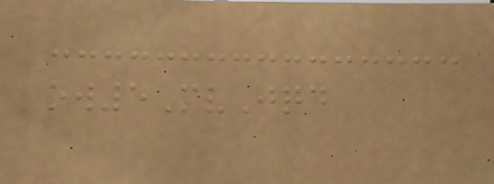ow5MvJqd
